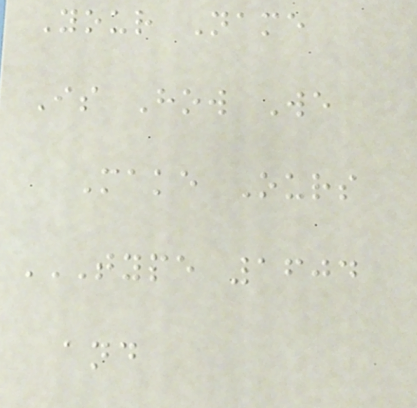Your Name
Is How We
Make Ours
TYPE 1604
AND
